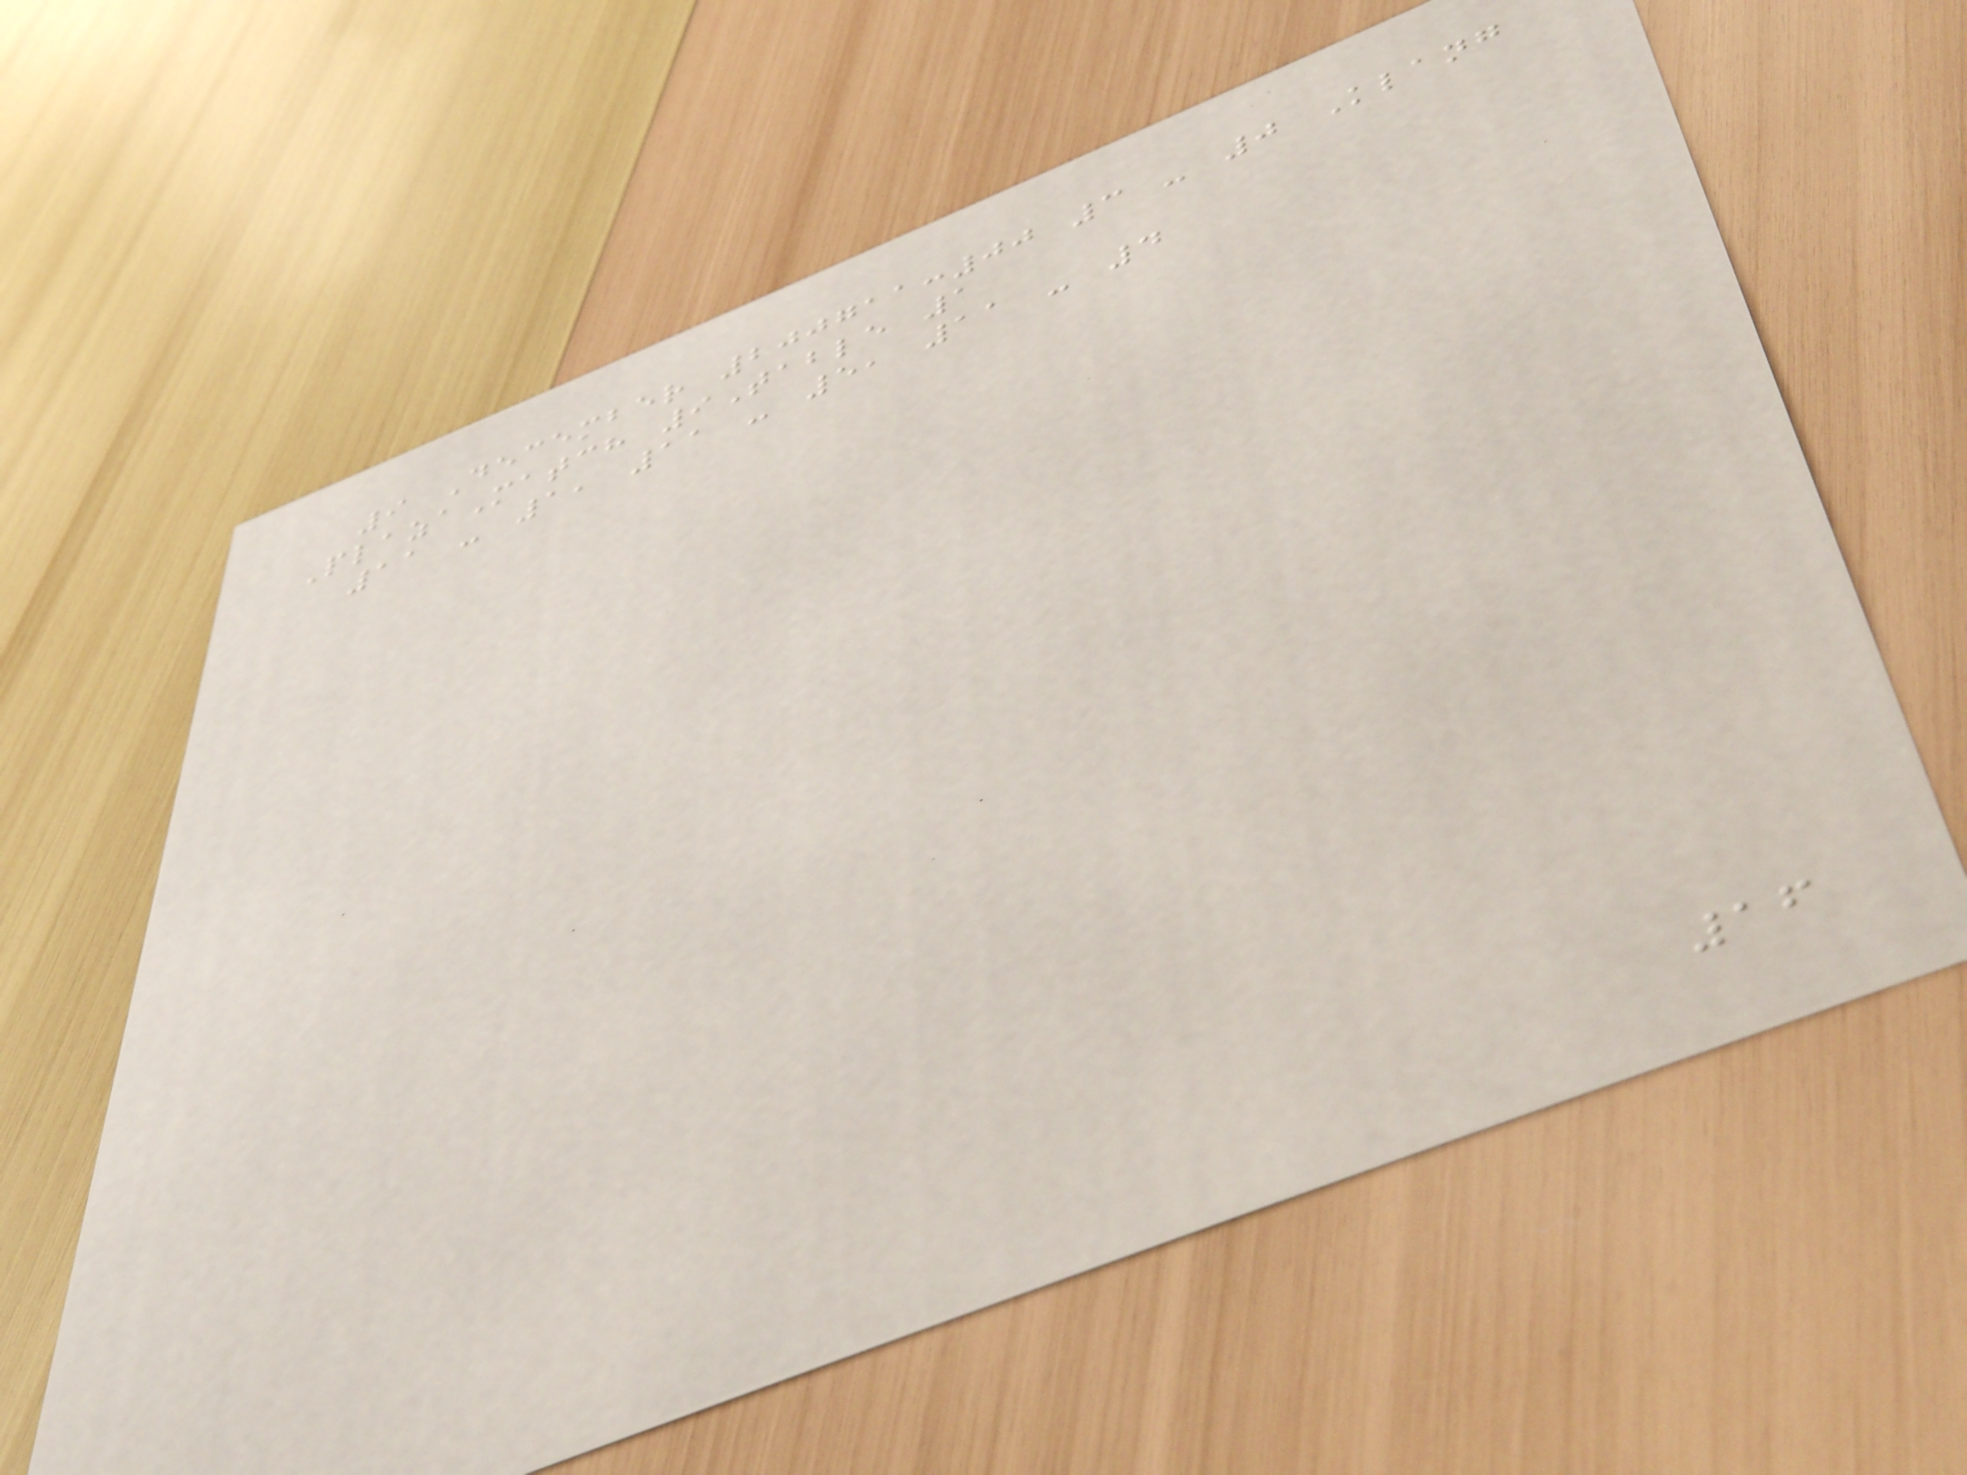9 December 200711:00 3 - 0 Klang
PlazaMatch 9Table 1
11 - 1, 11 - 5, 11 - 4
16
